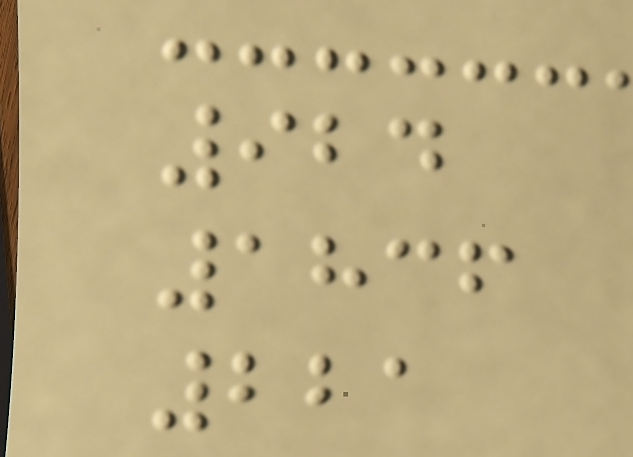924
1836
221
